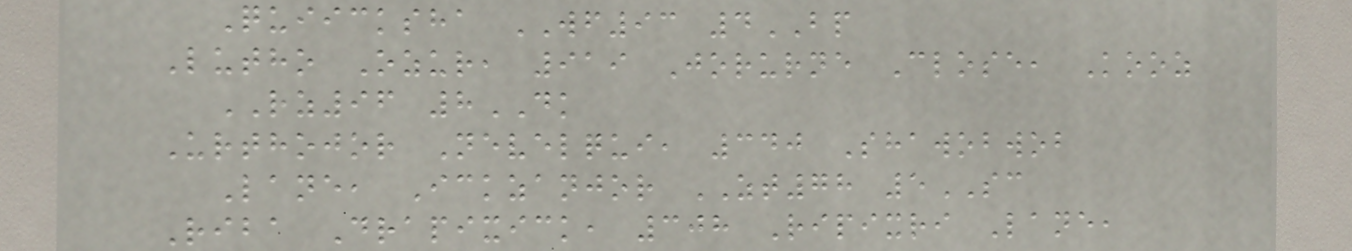Quiicksha WF93 4BP
Lutho Ozur, 919 Jorurne Close, Kooz
RZ96 8DK
Urthojor Nevelqui, 340 Shawobwob
Lane, Ickzanjor ZT78 5SC
Riba Drapixick, 308 Ripixri Lane,
